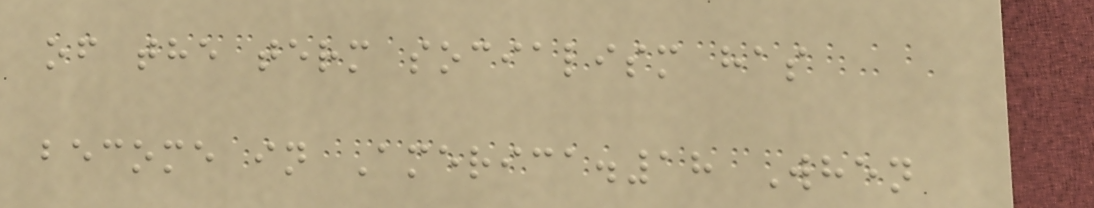of the term socialism has
become in America.18 When
